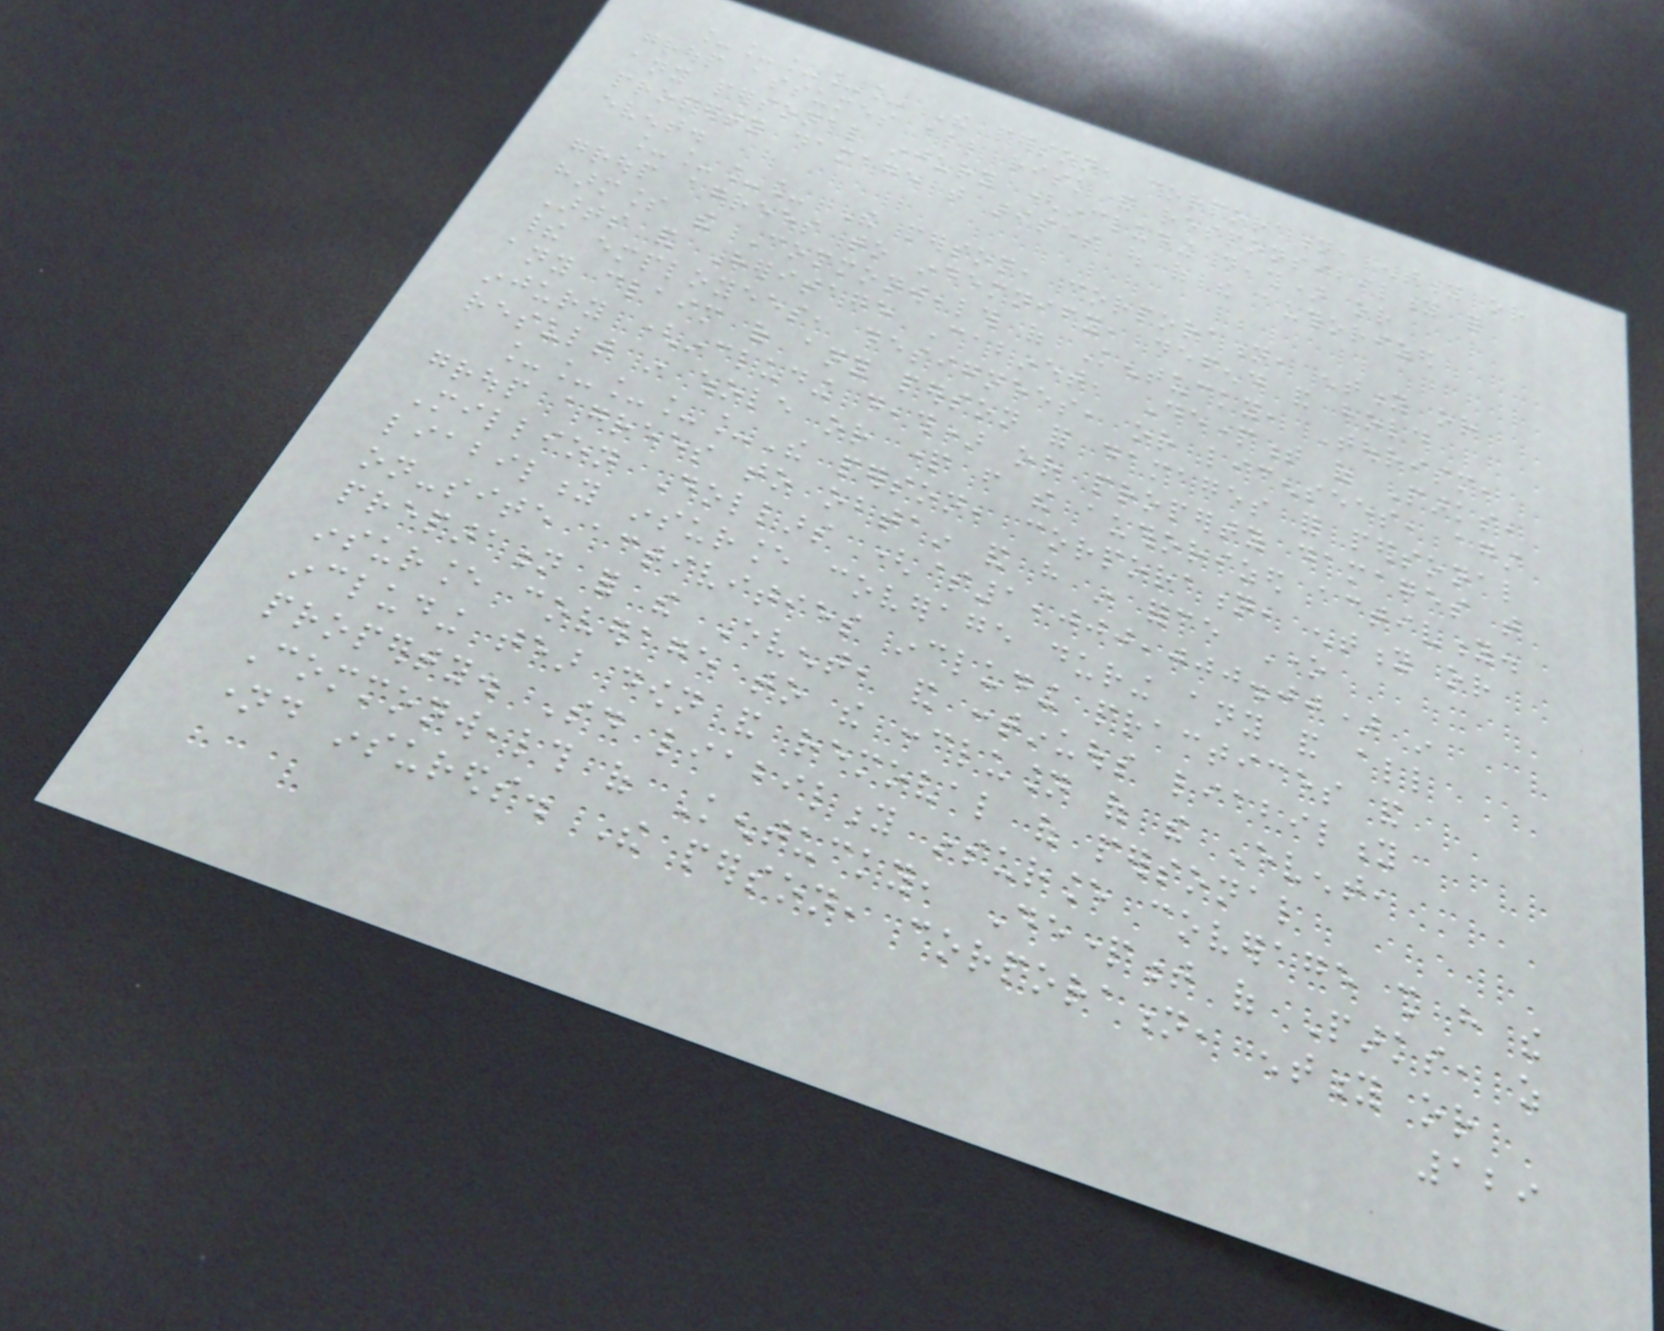_____ The person, corporation, entity or
group assumes all risk and responsibility for
any personal injury (including death) or
property damage that arises out of the authorized
event.
____ The person, corporation, entity or
group agrees to indemnify, defend and hold
harmless the Commonwealth of Kentucky, Tourism,
Arts and Heritage Cabinet, Department of Parks,
their employees, designees, or licensees, against
any claim of any person for damages for personal
injury (including death) or property damages that
result in whole or part from the authorized activity.
_____The person, corporation, entity or
group agrees to obtain and have in force One
Million Dollars ($1,000,000.00) in
liability insurance coverage during any and all
on-site activities including practices and
preparation for the Event, and continuous liability
insurance coverage to the conclusion of the Event,
including tear down and removal of personal
property. Said liability insurance coverage shall have the
Commonwealth of Kentucky, Department of Parks, as
named insureds. The person, corporation, entity or
129
